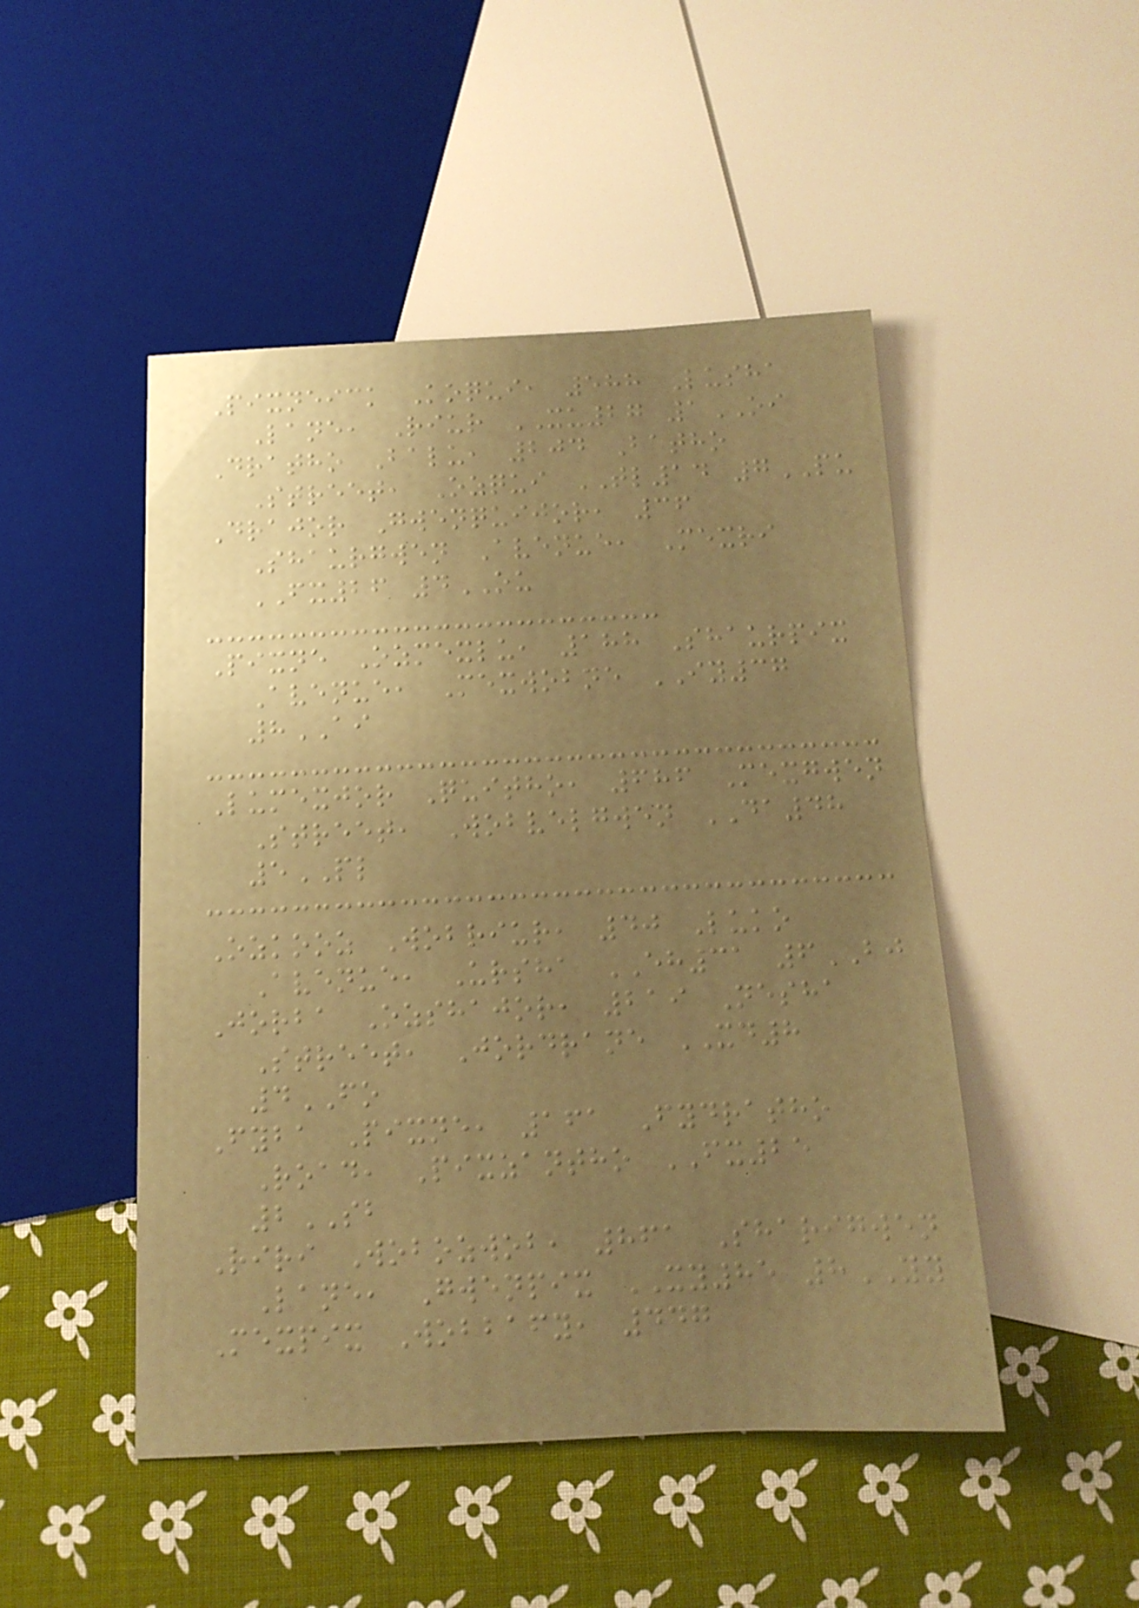Pixneick Koqui, 588 Lusha
Lane, Riur XU27 1OI
Dratho Balu, 204 Batho
Street, Ozqui TL14 7PU
Drajor Gwenquijor, 36
Shaurgwen Avenue, Mexri
FX26 4OU
Pixne Ozmexlu, 188 Shaurpix
Avenue, Mexwobne IY37
8AI
Lumexjor Quitho, 686 Mexgwen
Street, Wobvelgwen DA48
5PL
Ozkooz Wobriur, 40 Luko
Avenue, Ursha EH31 6BJ
Jorba Ozshajor, 219 Nesha
Street, Jordrane XD8
4FO
Fyba Pixne, 161 Fydratho
Road, Pixzantho FX25
2SB
Riri Wobozwob, 861 Sharigwen
Lane, Gwenpix XY85 8YY
Mexpix Wobbafy, 447
